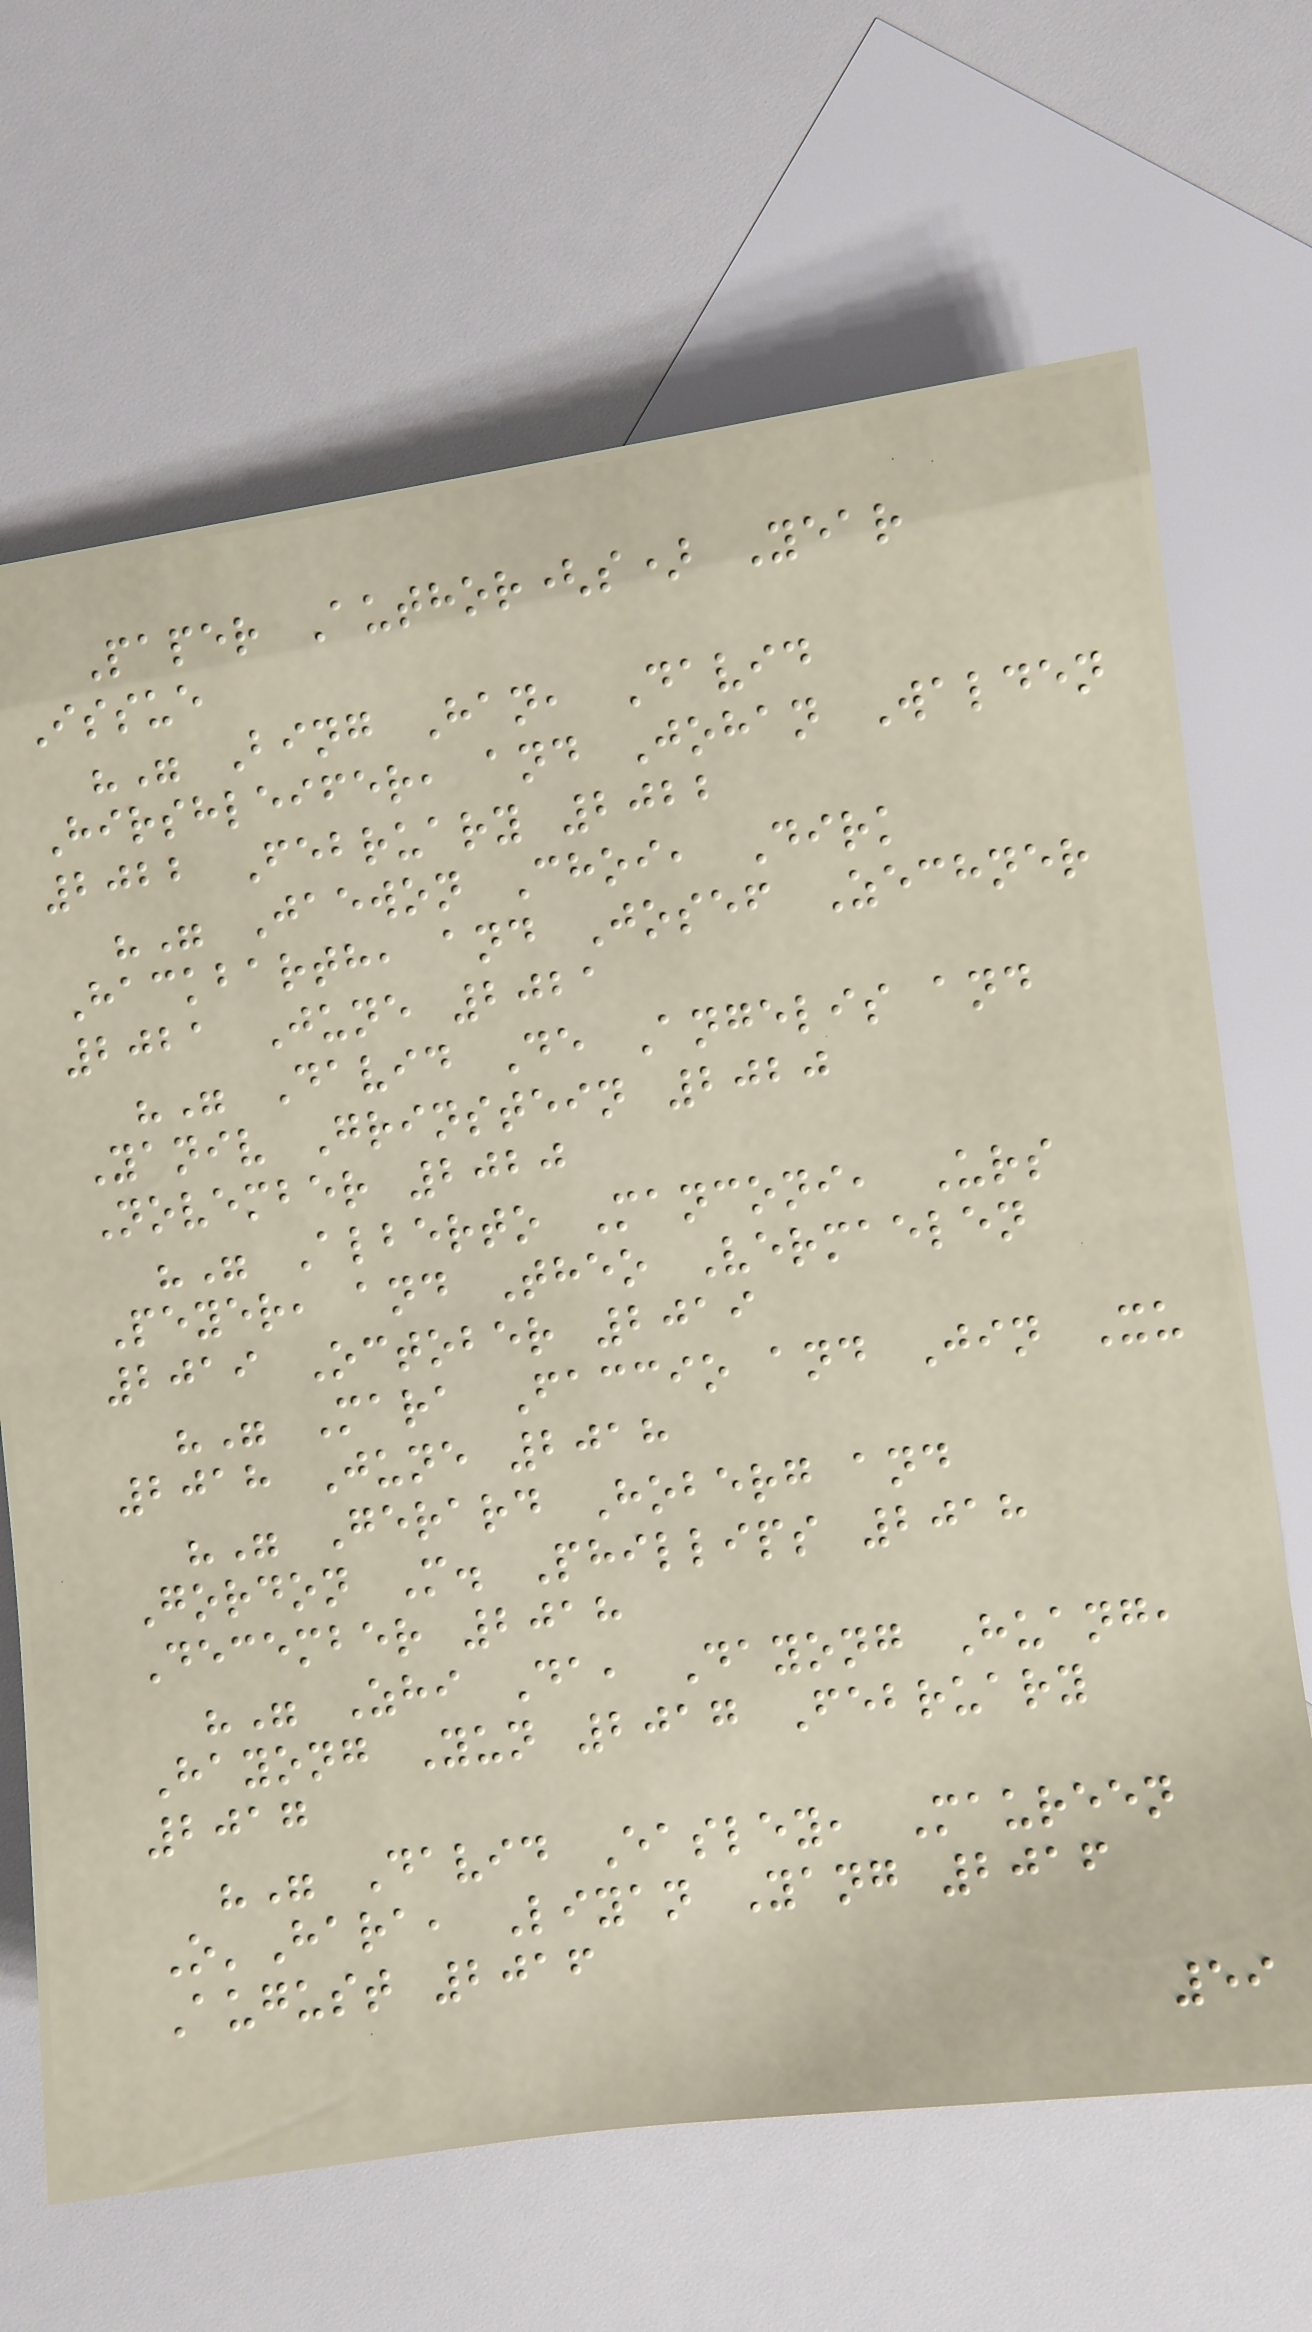Paper Author(s) Year
Issue
"" Bing Han, David
Hirshleifer, and Johan Walden
2022 February 2022
"" Jaewon Choi, Dirk
Hackbarth, and Josef Zechner
2021 June 2021
"" David De Angelis and
Yaniv Grinstein 2020
November 2020
"" Alberto Manconi, Urs
Peyer, and Theo Vermaelen
2019 October 2019
"" Mara Faccio and Jin Xu
2018 June 2018
"" Gerard Hoberg and
Gordon M. Phillips 2018
December 2018
"" Zhi Da, Dayong Huang,
Hayong Yun 2017 February
2017
"" David Easley, Maureen
O'Hara, Liyan Yang 2016
August 2016
59
